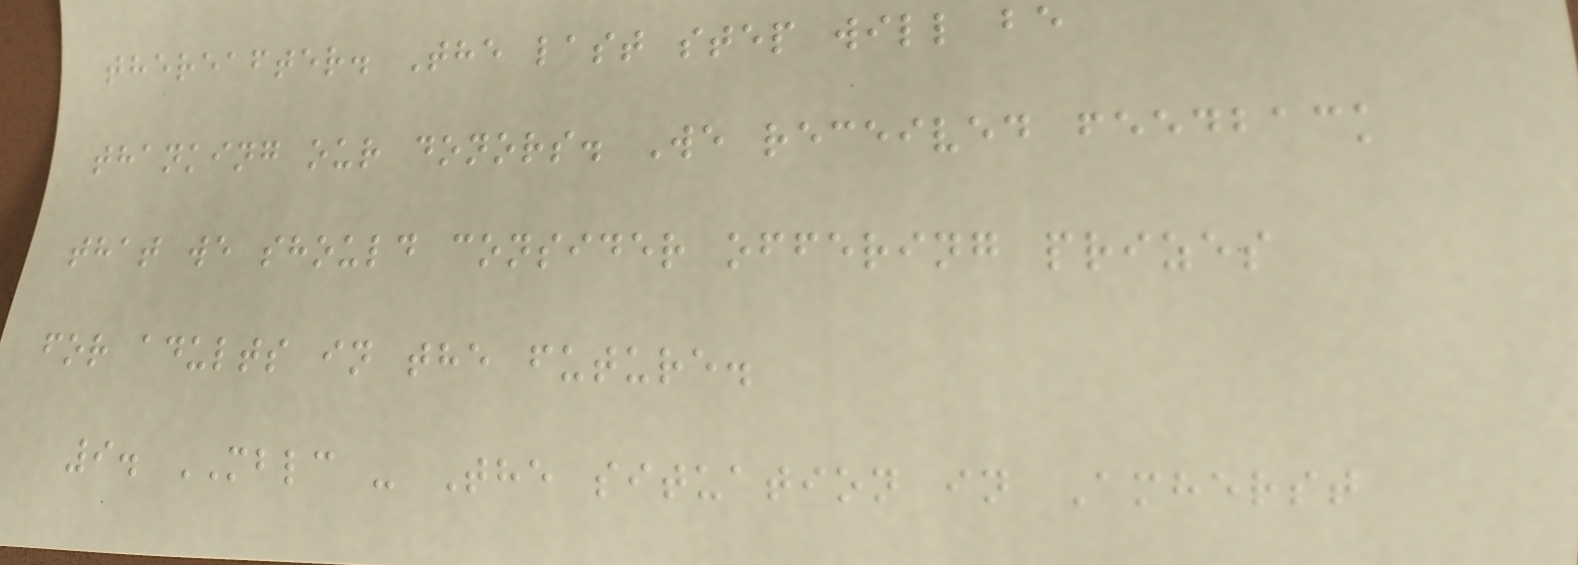thereafter. The last step will be
thanking our donors. We received feedback
that we should consider offering prizes
for adults in the future.
9. MBLC - The situation in Amherst
